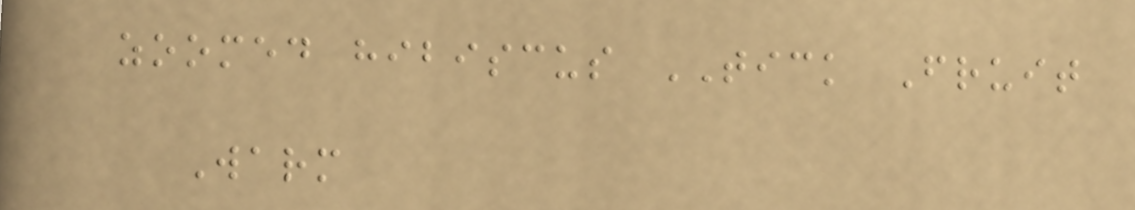zoomed hibiscus TICK Fruit
Warm
